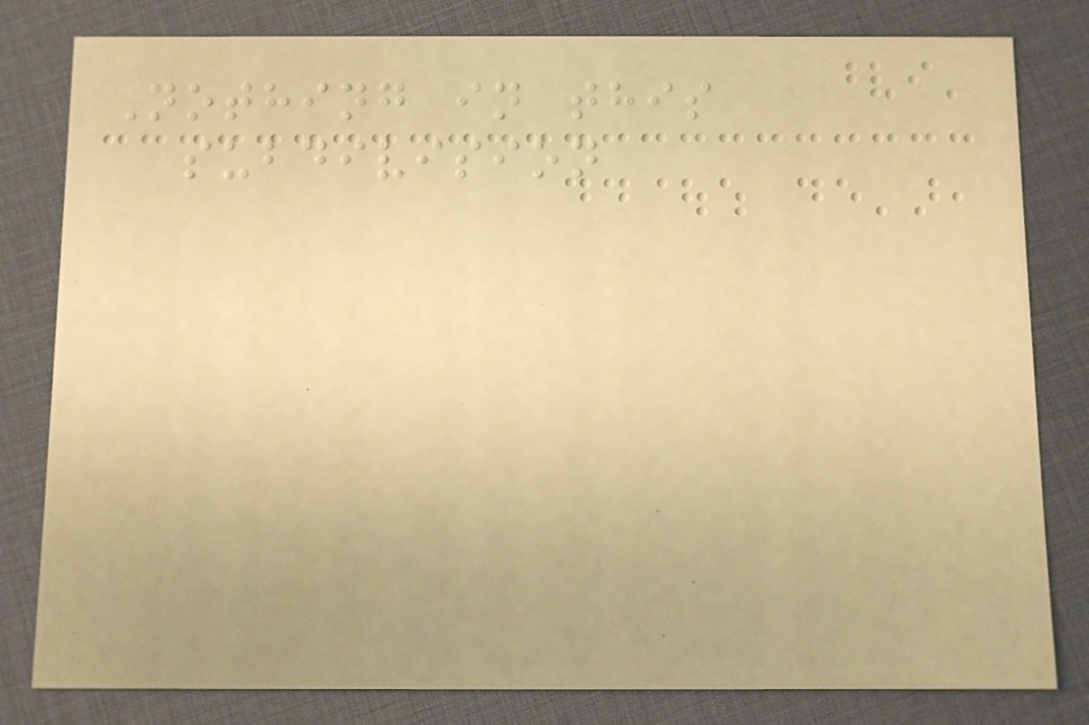Nothing in this
subdivision
